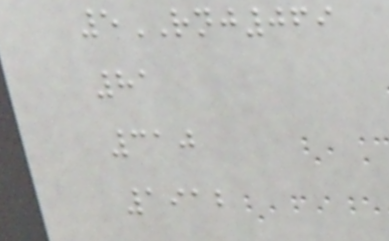5RNJ069
81
310
1912
